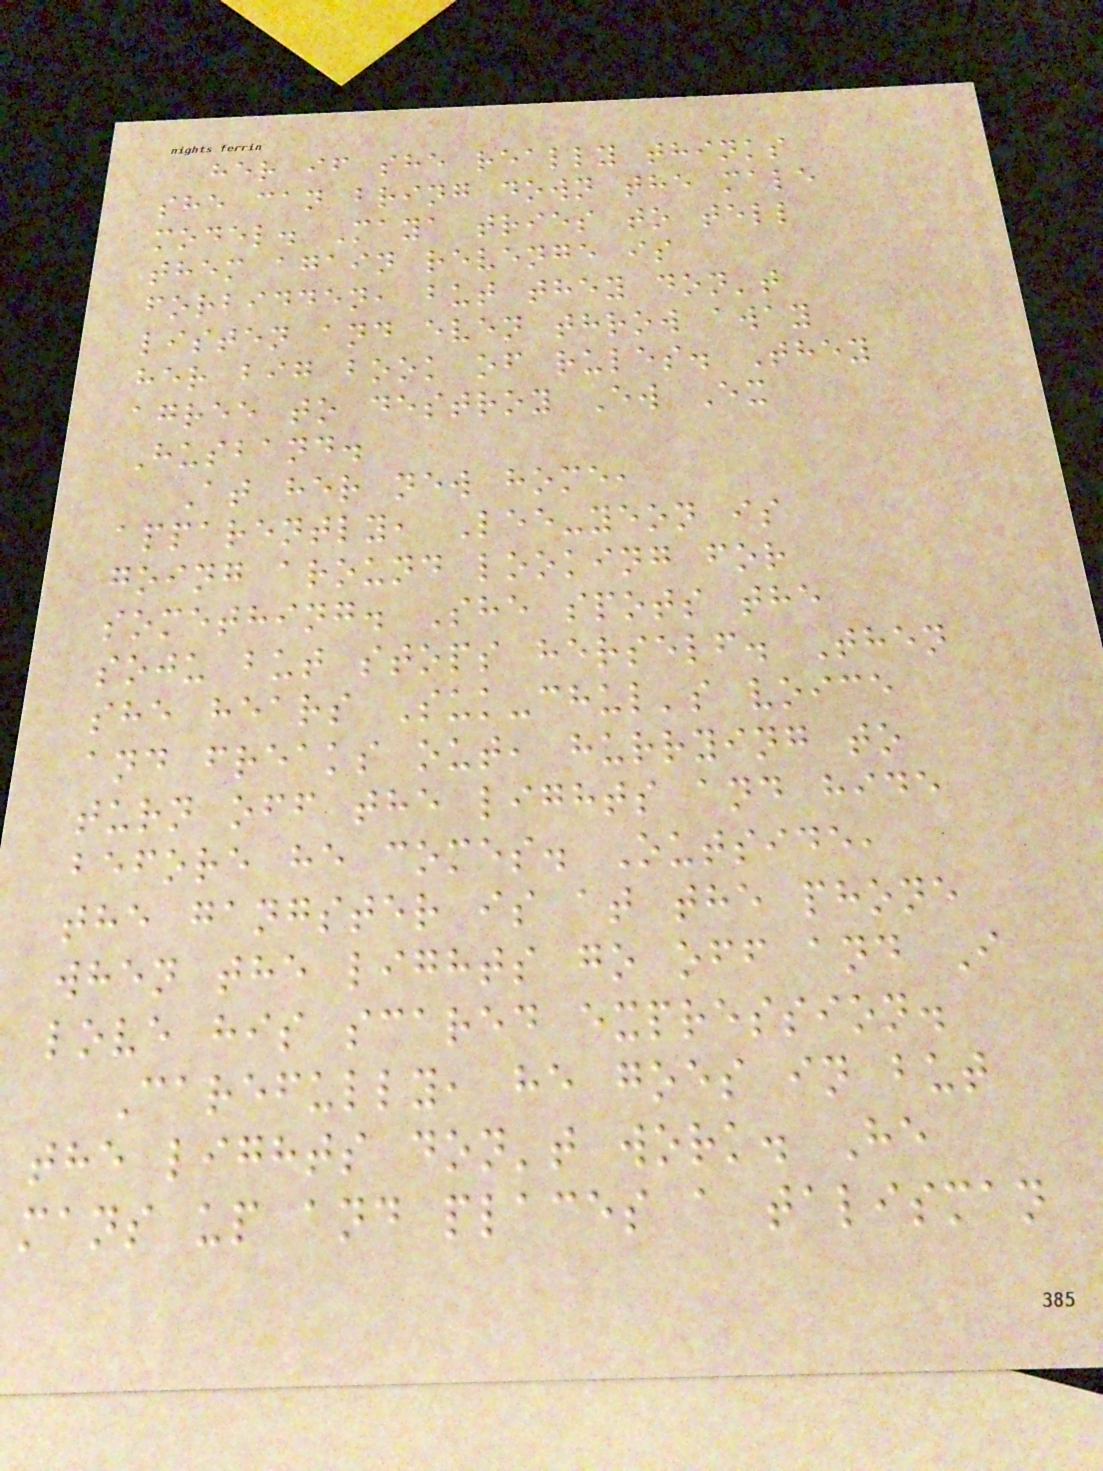her if she really thinks
she can bring down the male
model. Maya tries to tell
them again revenge is
forbidden, but they don't
listen and even throw away
her big book of rules. They
agree to destroy Ew Ex
Husband.
At her new home,
apparently, Lee-yeon is
going around looking for
something. She spots the
soju but stops herself. Then
she hears Suk-chul's voice
and freaks out, hurrying to
turn off the lights and hide
before he comes. Outside,
the gangster is at the phone
when the lights go off and I
love his scared expression.
Carefully, he goes in but
the lights don't work. He
mans up and places a talisman
